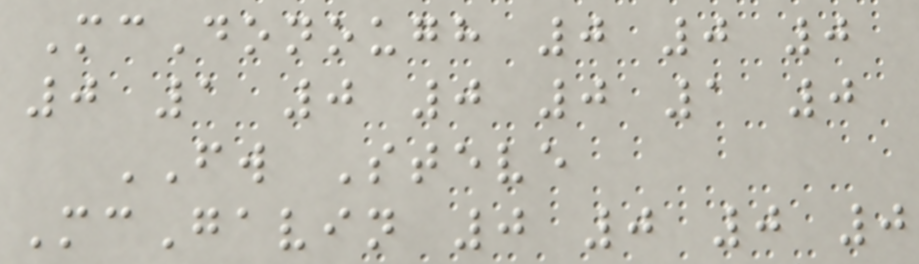McDonough 0 0 0
0 1 0 0 0 1 0
FW Steve
McGavin 0 0 0 0
